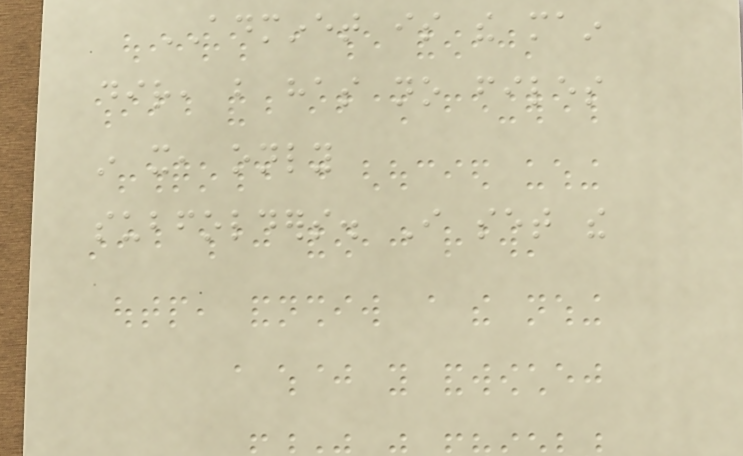ADMINET is the main
dir, but has no files
in it, only
subfolders. I set the
